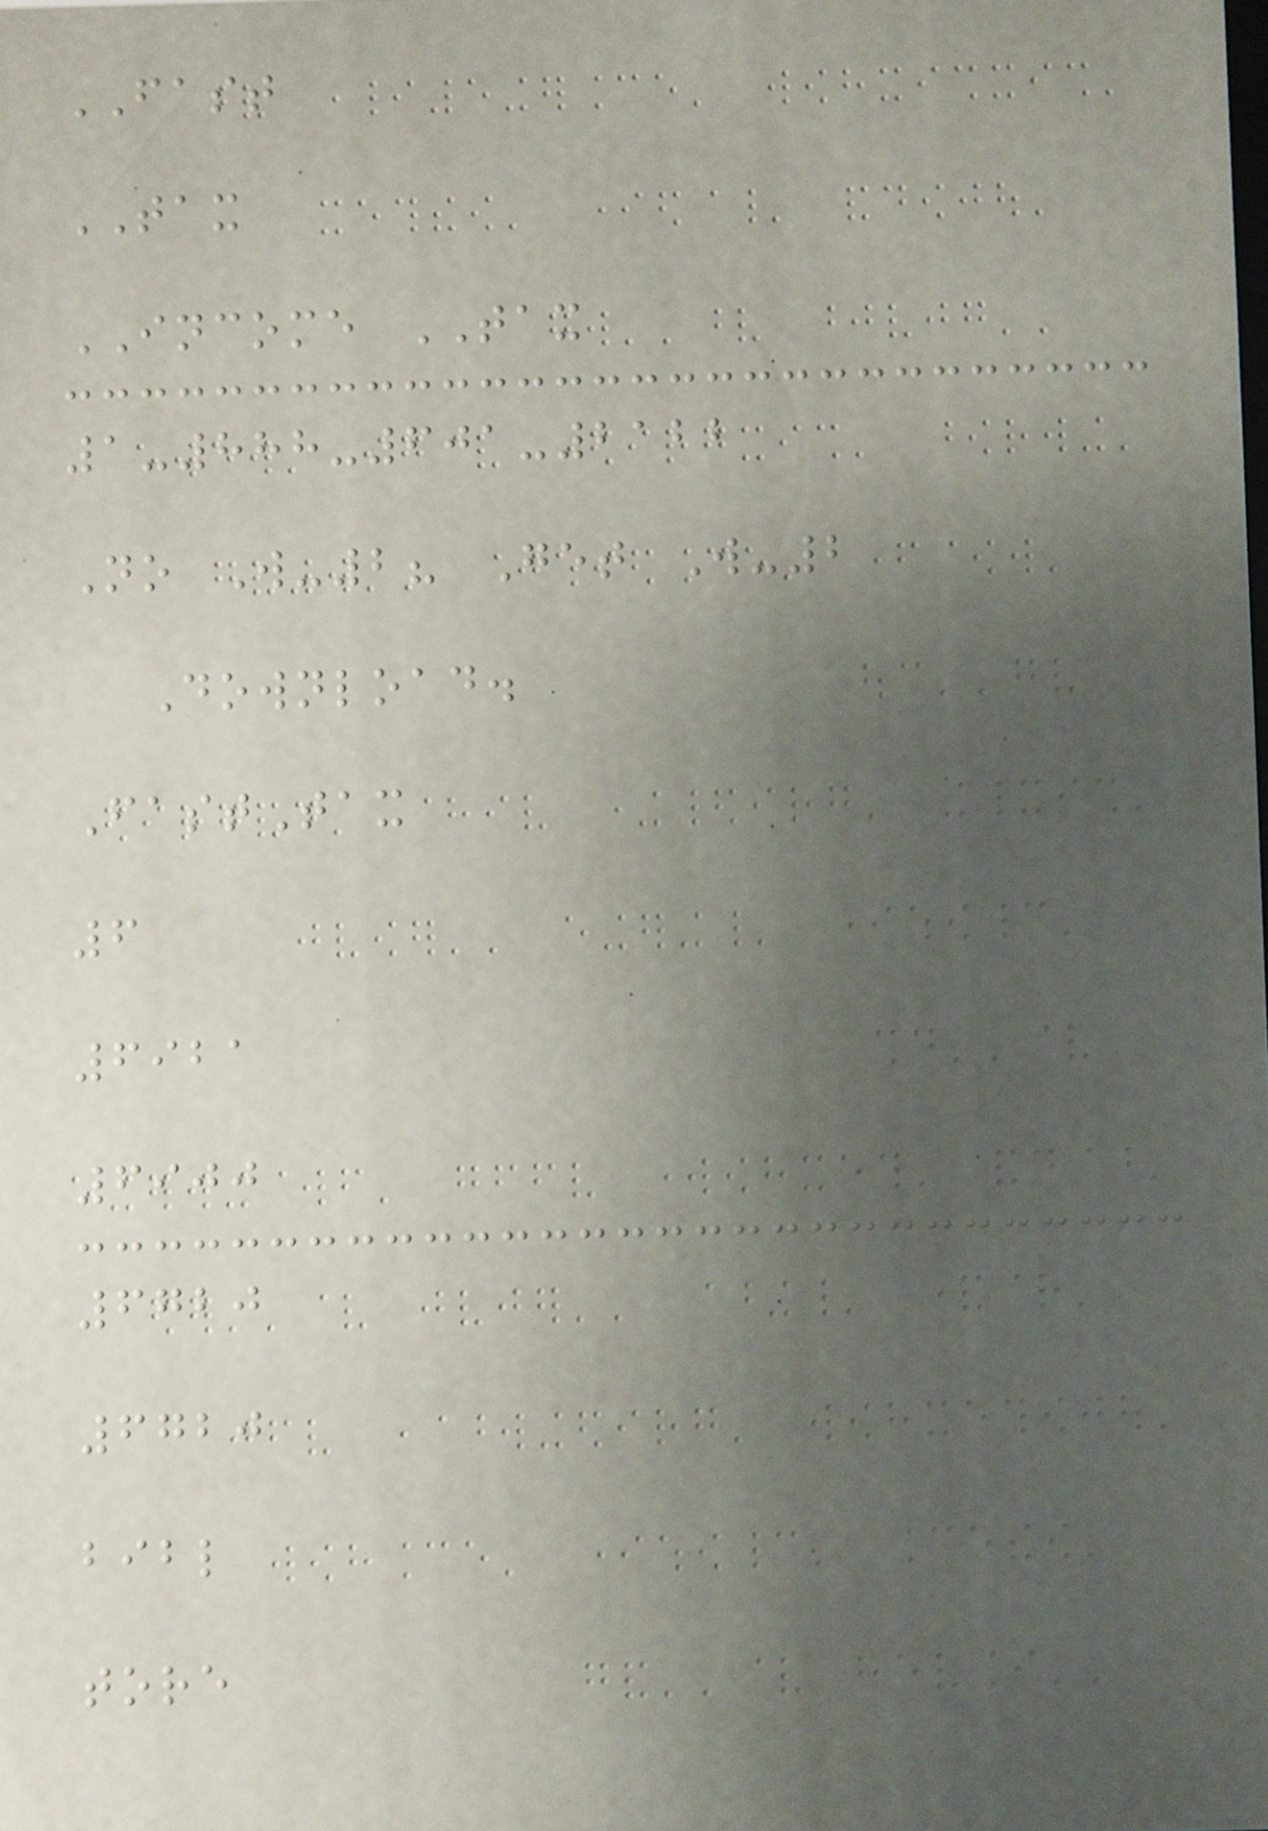FAST
TAX
INCOME TAX
1-888-601-2122
No W-2? Get W-2
Download.
FastTax
6
6921
6900
6720
6720
bibl
tore
